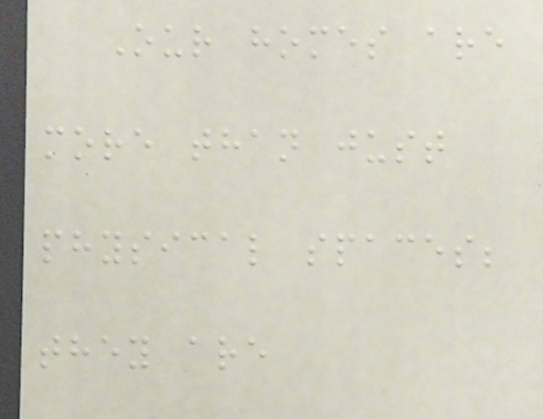Our homes are
more than just
physical spaces;
they are
